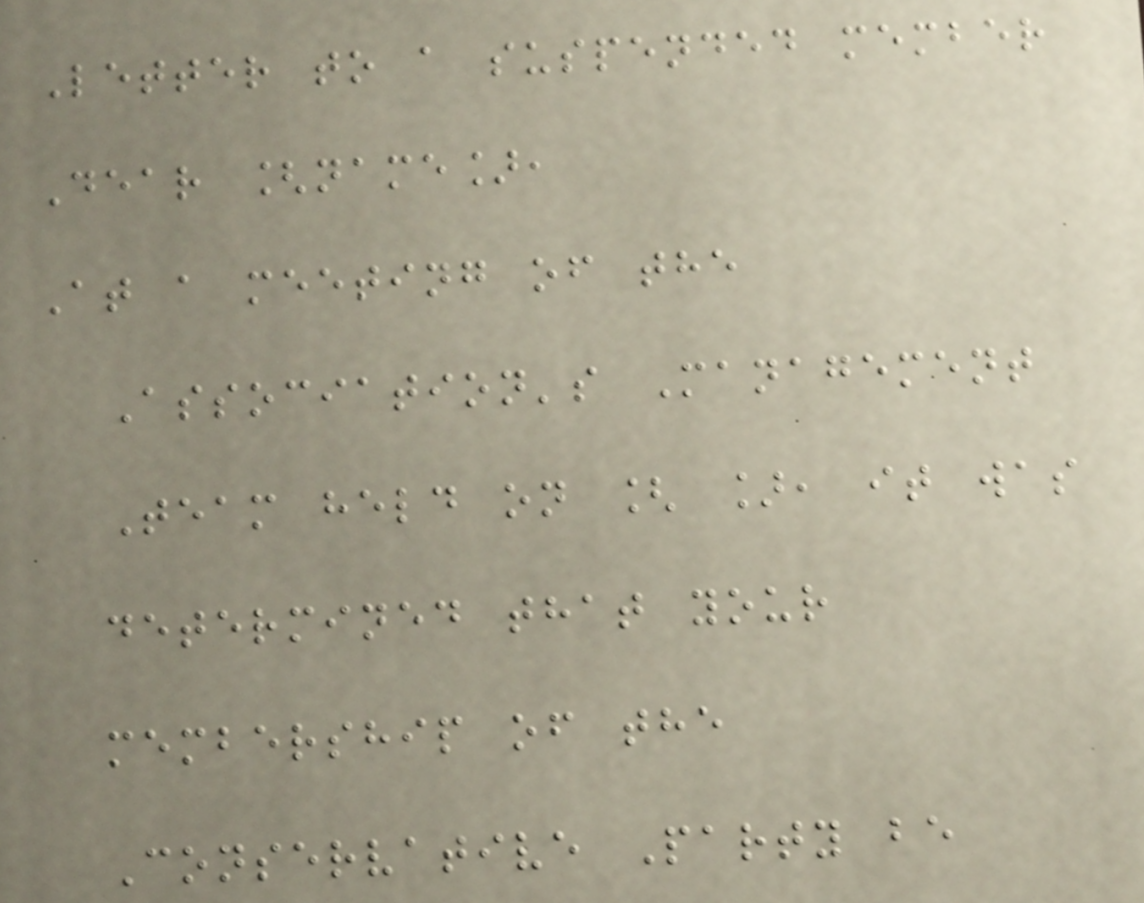Letter to a suspended member
Dear [name],
At a meeting of the
Association's Management
Team held on [ ], it was
determined that your
membership of the
Conservative Party be
